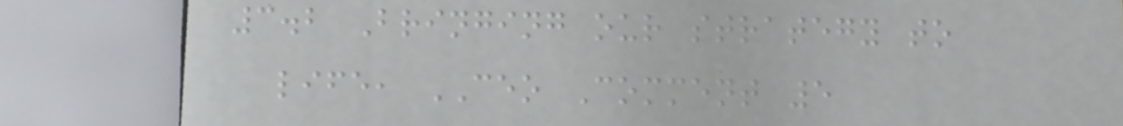3.2 Bringing our strategy to
life, CEO Comment 5
